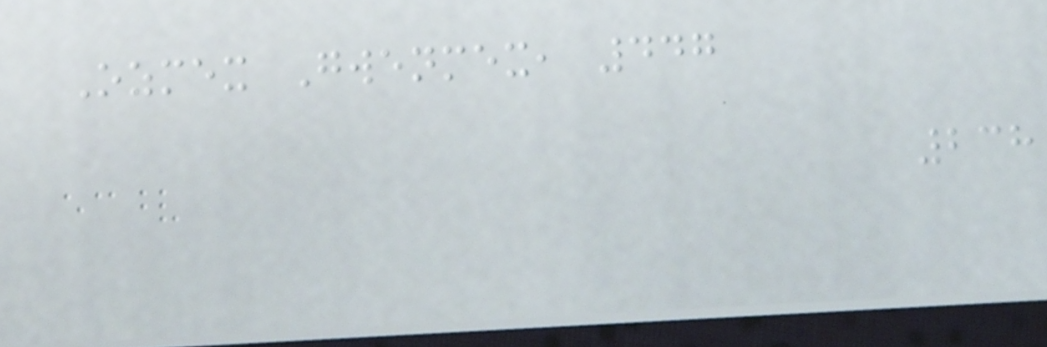Ozmex Gwenmex, 447
238
